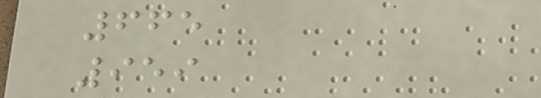665
959
